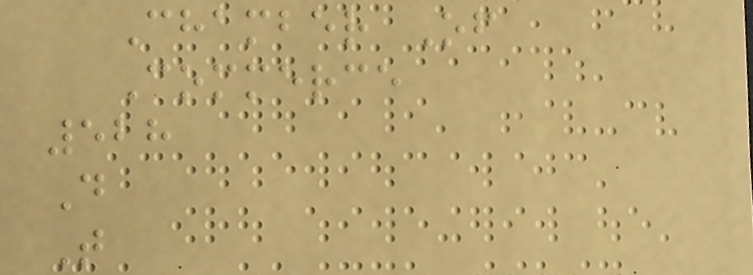Chamber Of
Commerce
528
D
T
